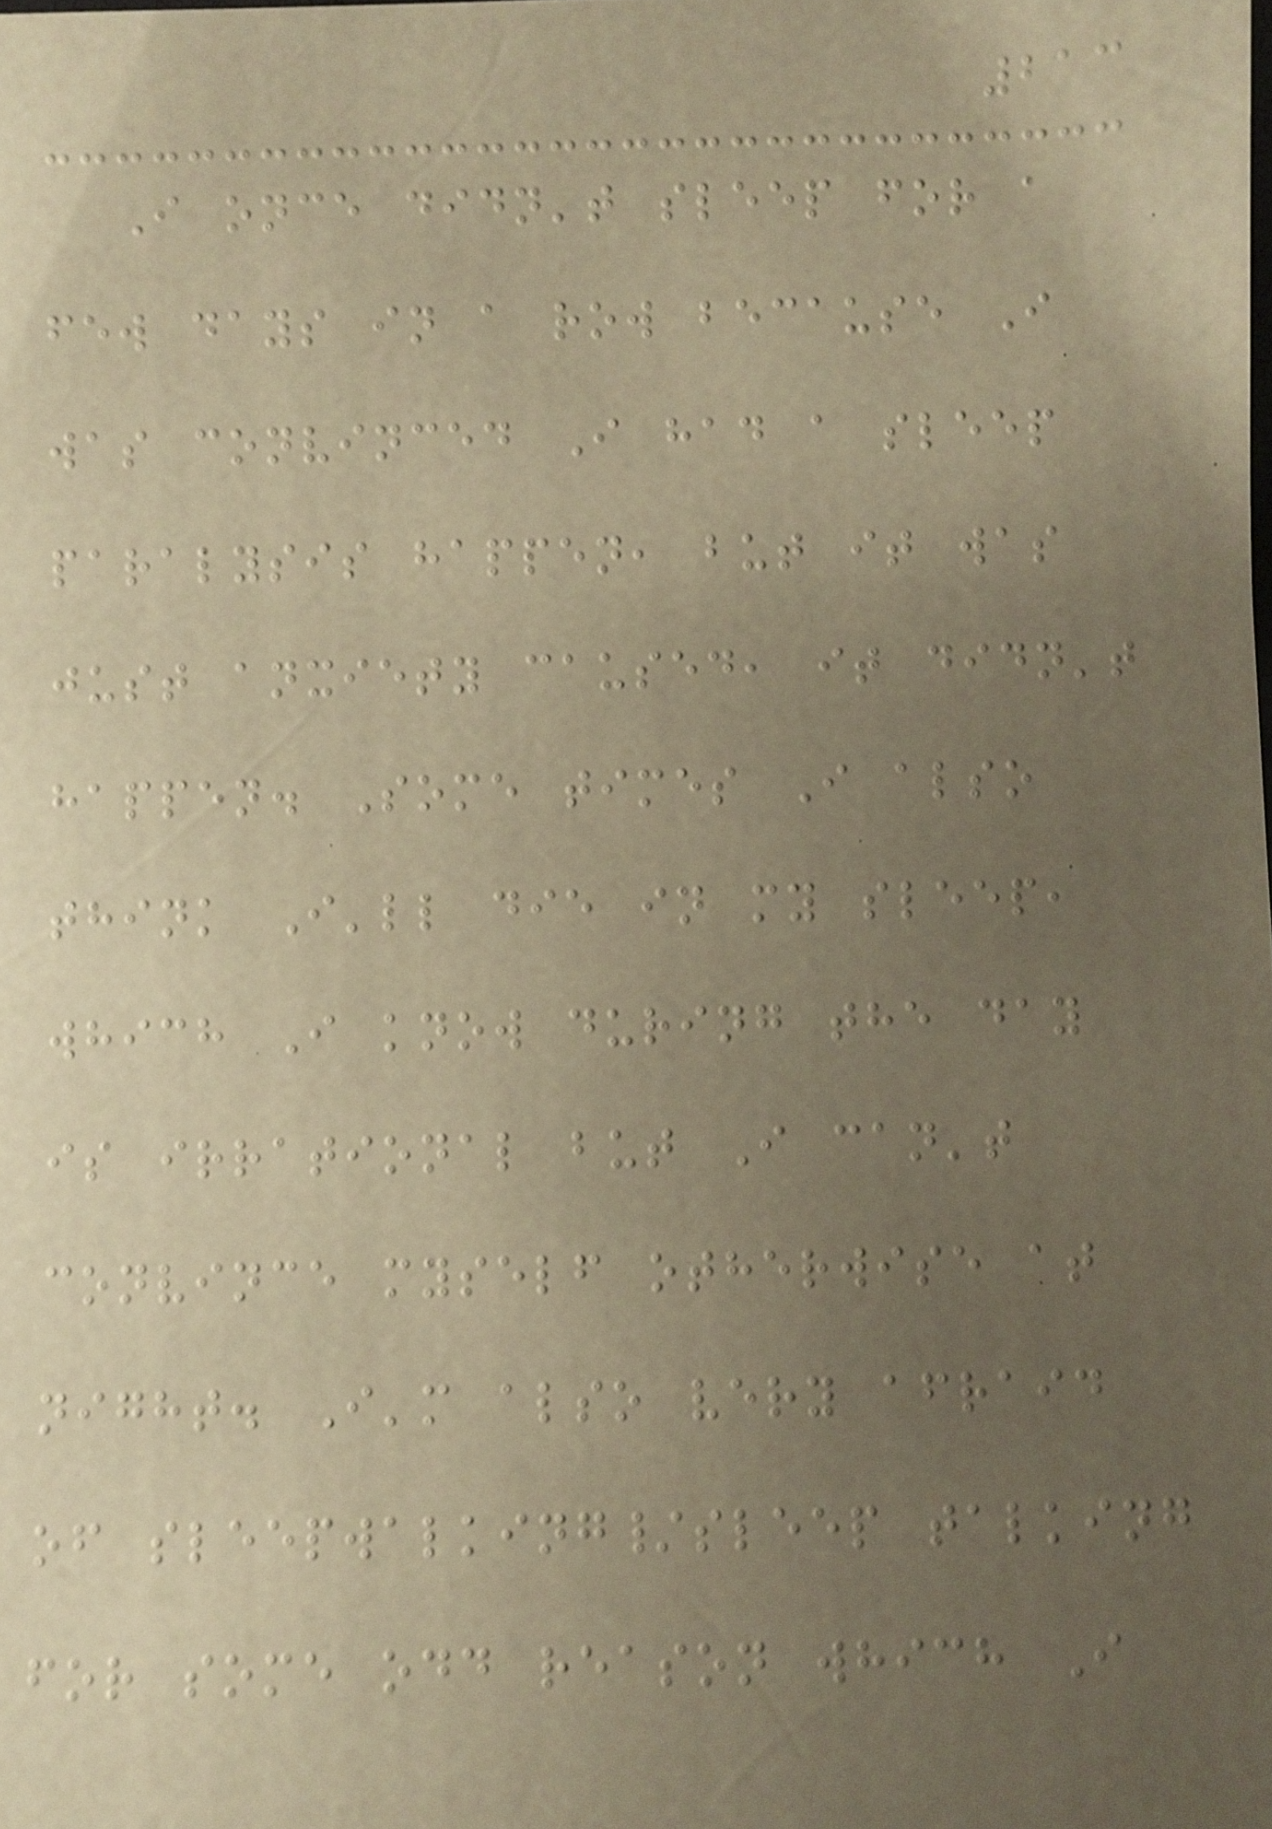213
I once didn't sleep for a
few days in a row because I
was convinced I had a sleep
paralysis happen, but it was
just anxiety caused, it didn't
happen. Some times I also
think I'll die in my sleep,
which I know during the day
is irrational but I can't
convince myself otherwise at
night. I'm also very afraid
of sleepwalking/sleep talking
for some odd reason which I
